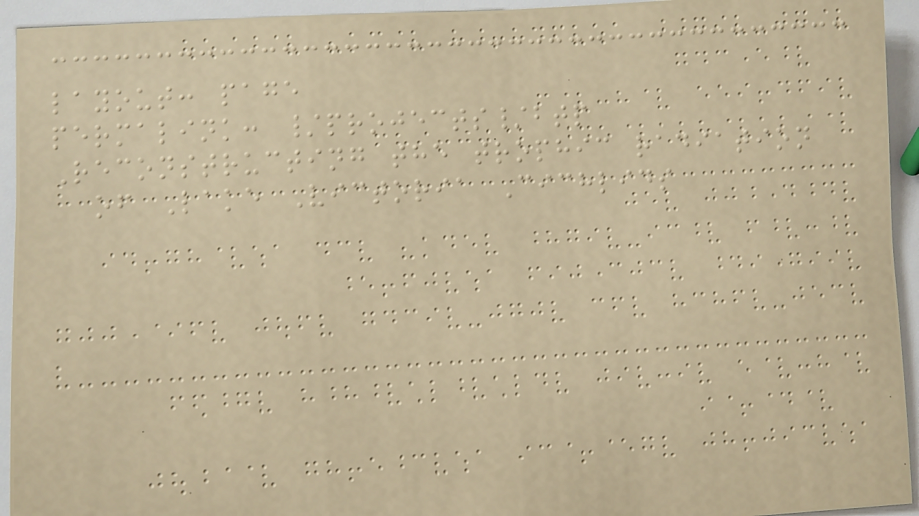layout: page
permalink: /projects/btp
Reconstructing the trophic radiation
of Lake Victoria Cichlids
